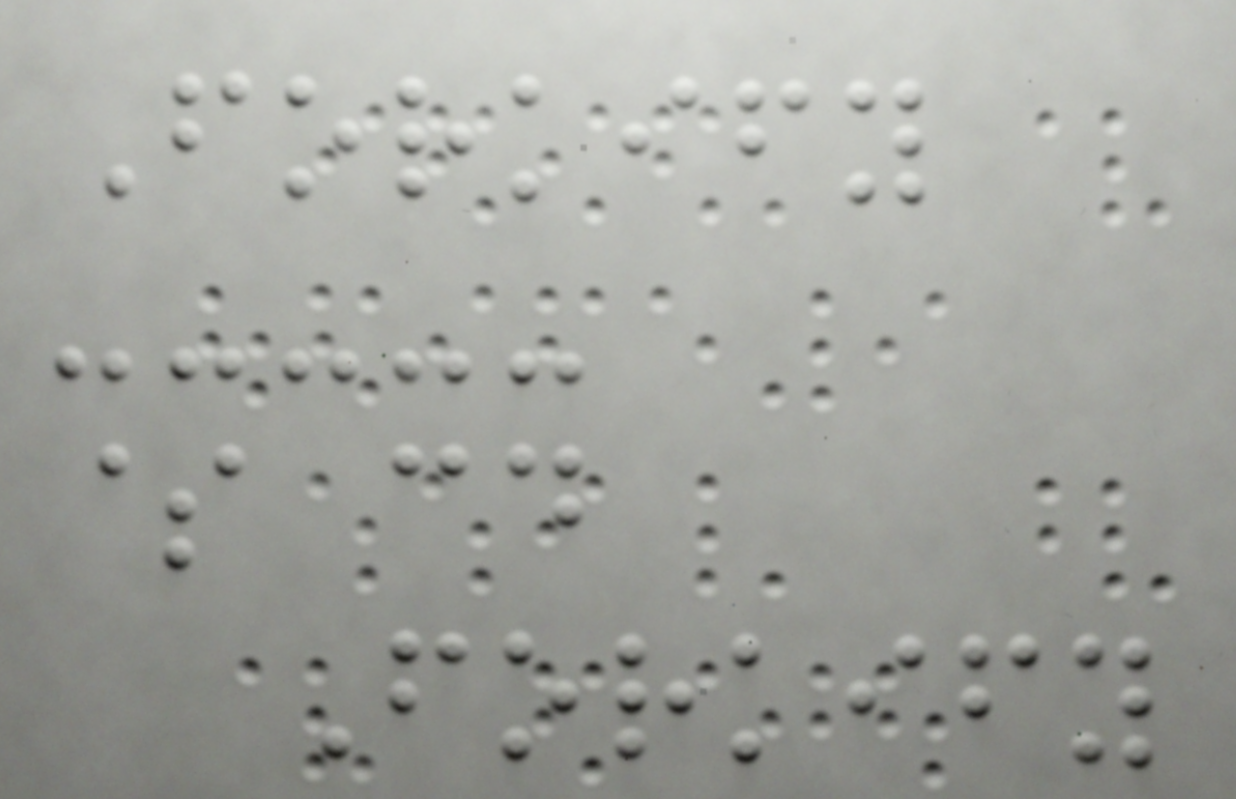Forkify
$ cd
Forkify
